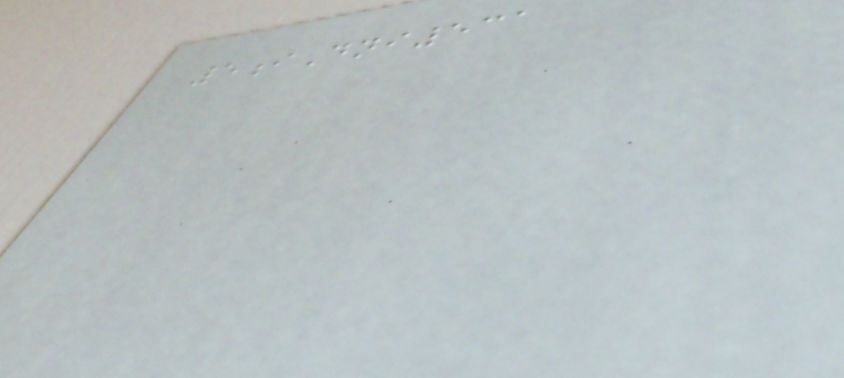5iDni531
